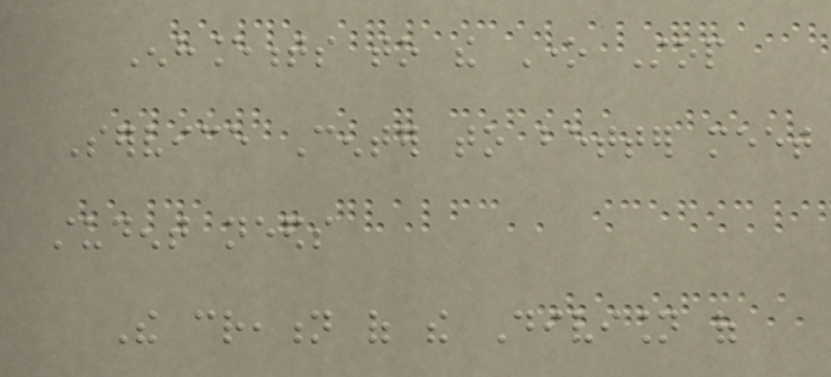Enhancements to the One Stop
Service Center to better meet
student needs
The creation of the Division of
